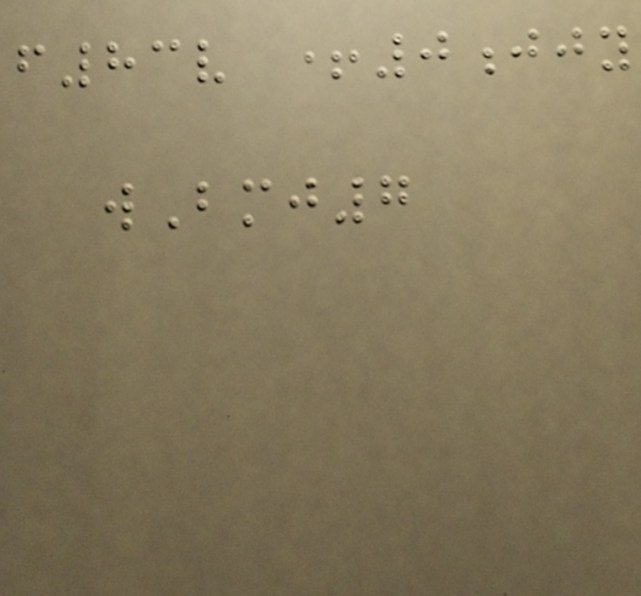f83v +0jjy
wBmj7
